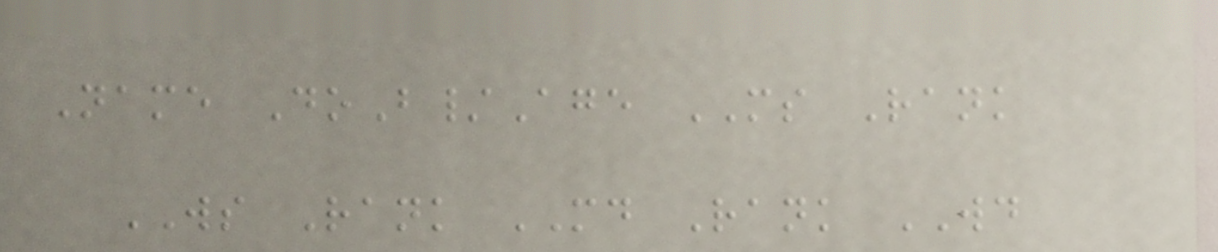Name DoB/Age MS Rank
WS Rank MD Rank WD
